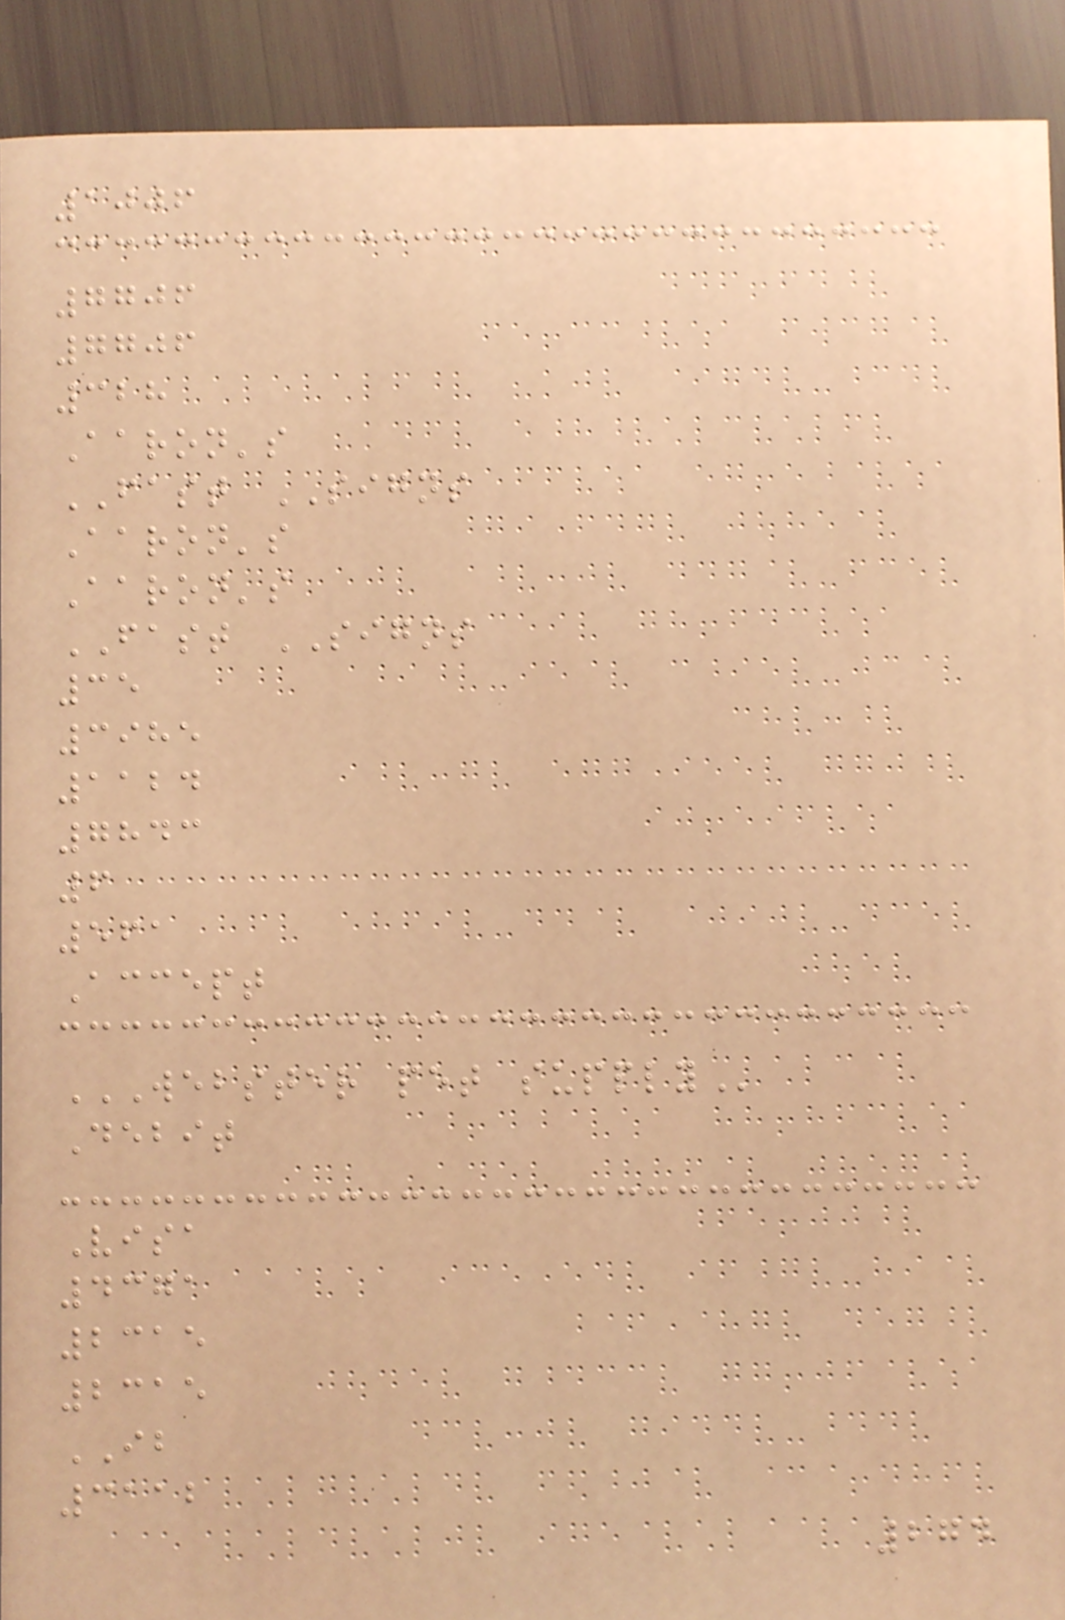1006
7706
7706
328
Aaron's
FAST SIGNS
Aaron's
Aaron's
FAST SIGNS
35
3985
1124
7843
6
561
Accept
WEBSTER PET SUPPLY
Debit
Visa
4371
2315
2315
IB
3112
274
